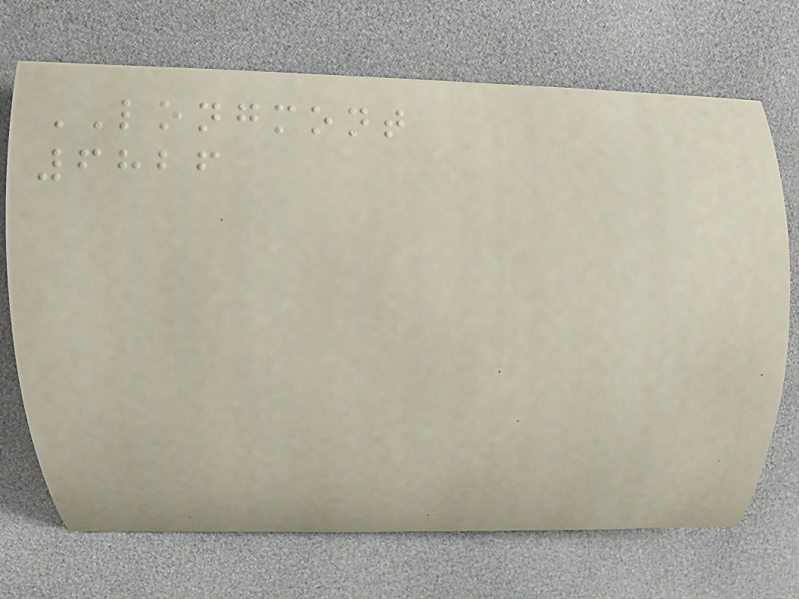LONGMONT
6826
